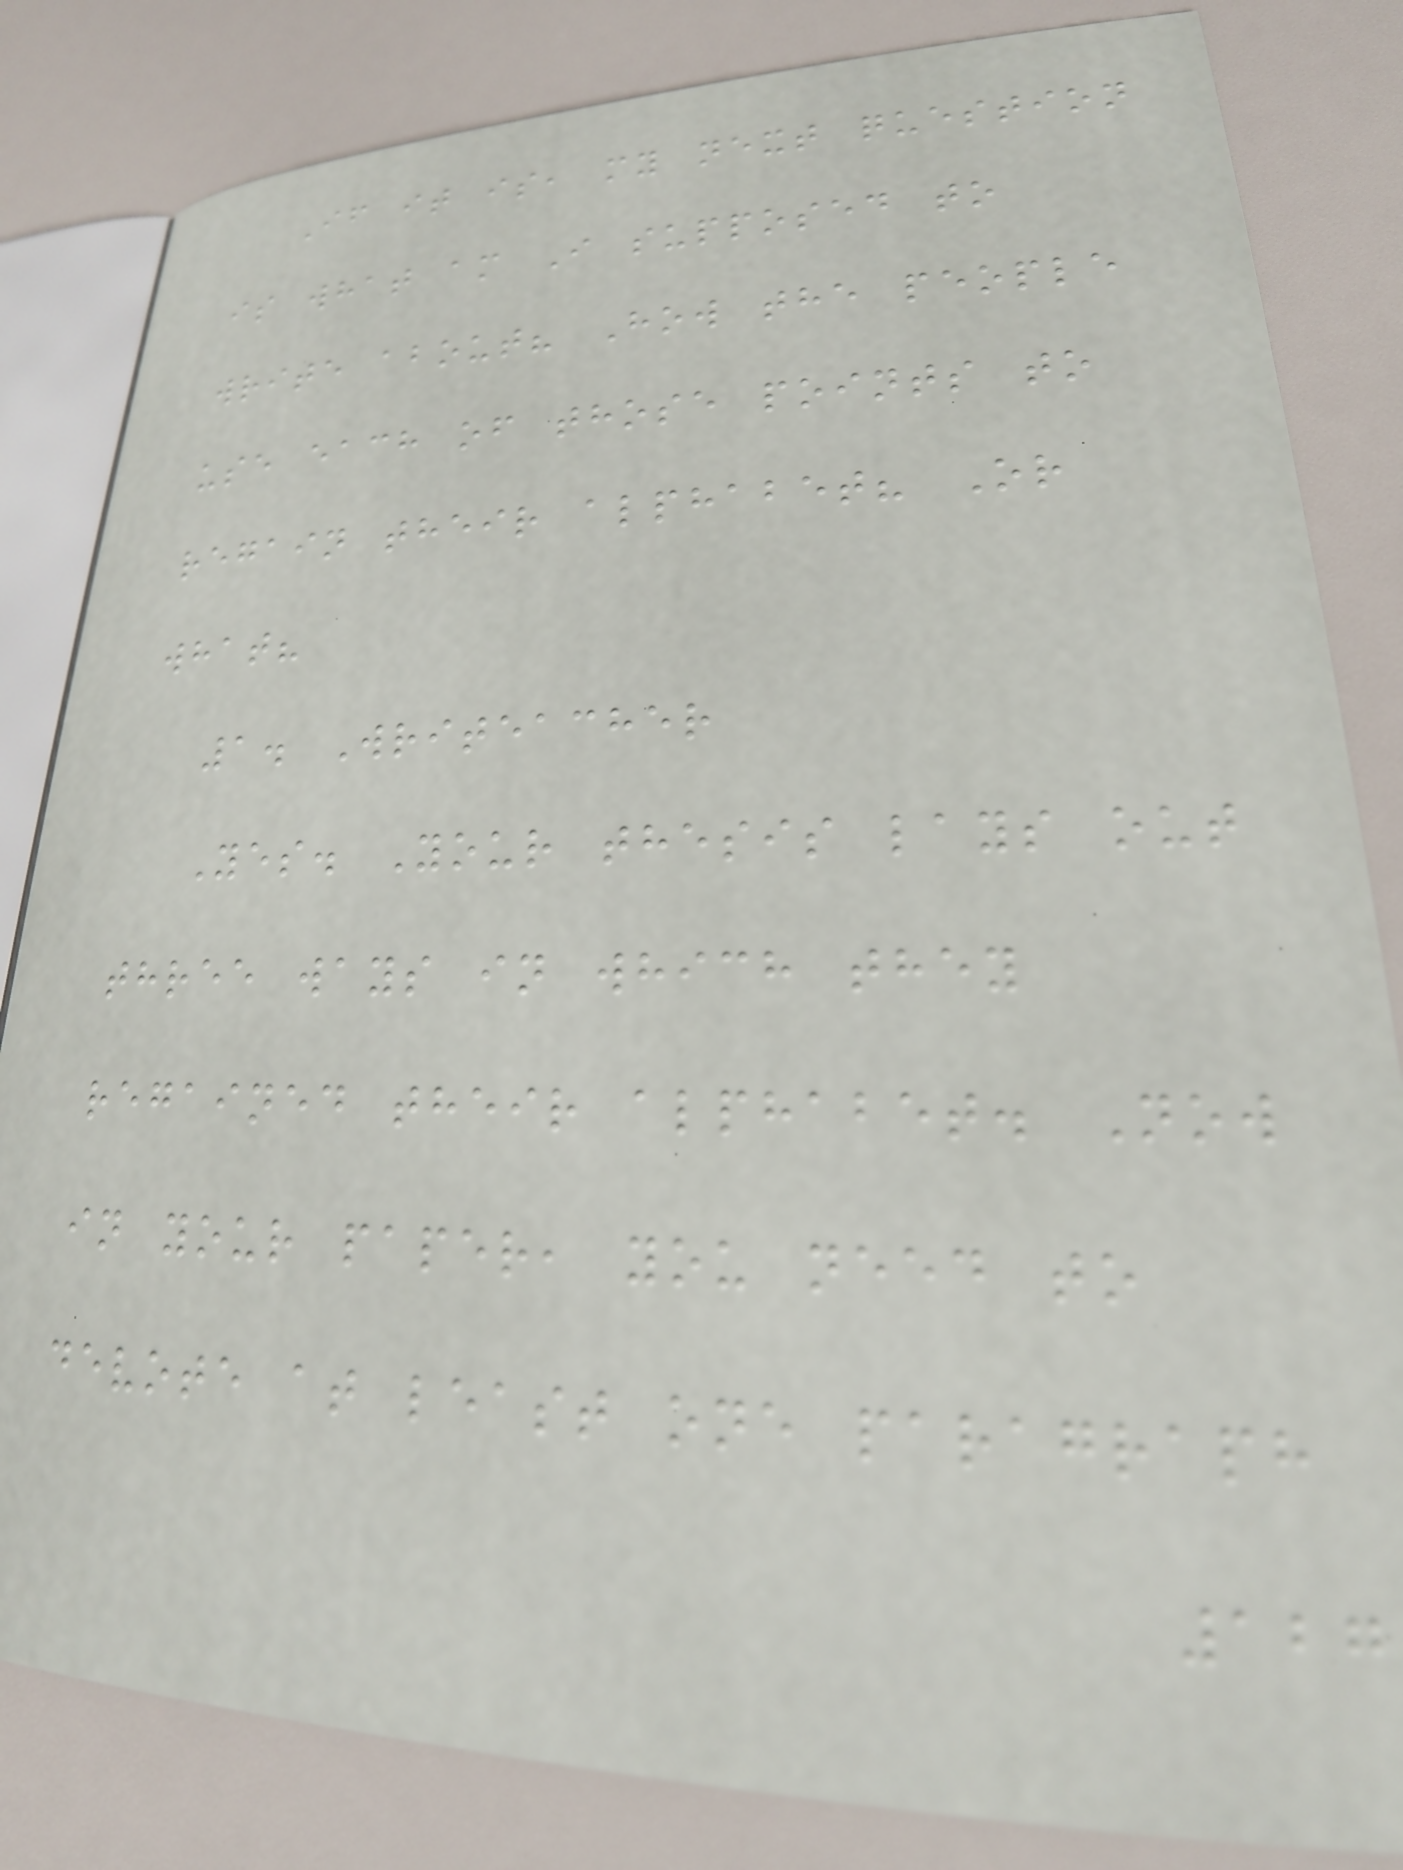If it is, my next question
is what am I supposed to
write about? How the people
use each of those points to
regain their alphabet? Or
what?
1. Writeacher
Yes. Your thesis lays out
three ways in which they
regained their alphabet. Now
in your paper, you need to
devote at least one paragraph
127
